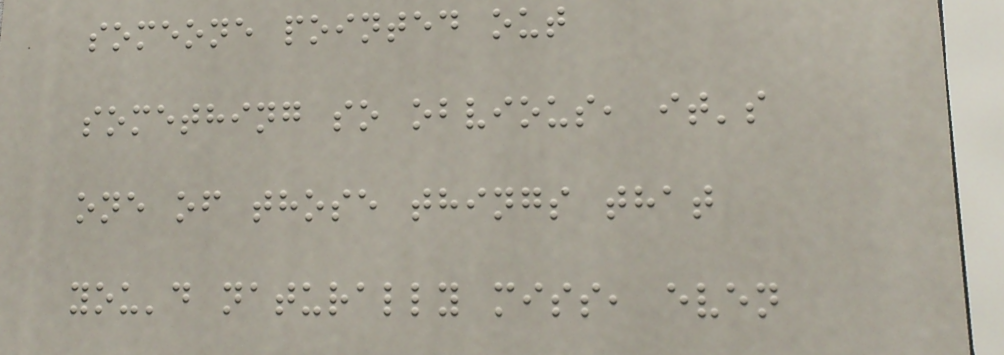someone pointed out
something so obvious, it's
one of those things that
you'd naturally miss, even
